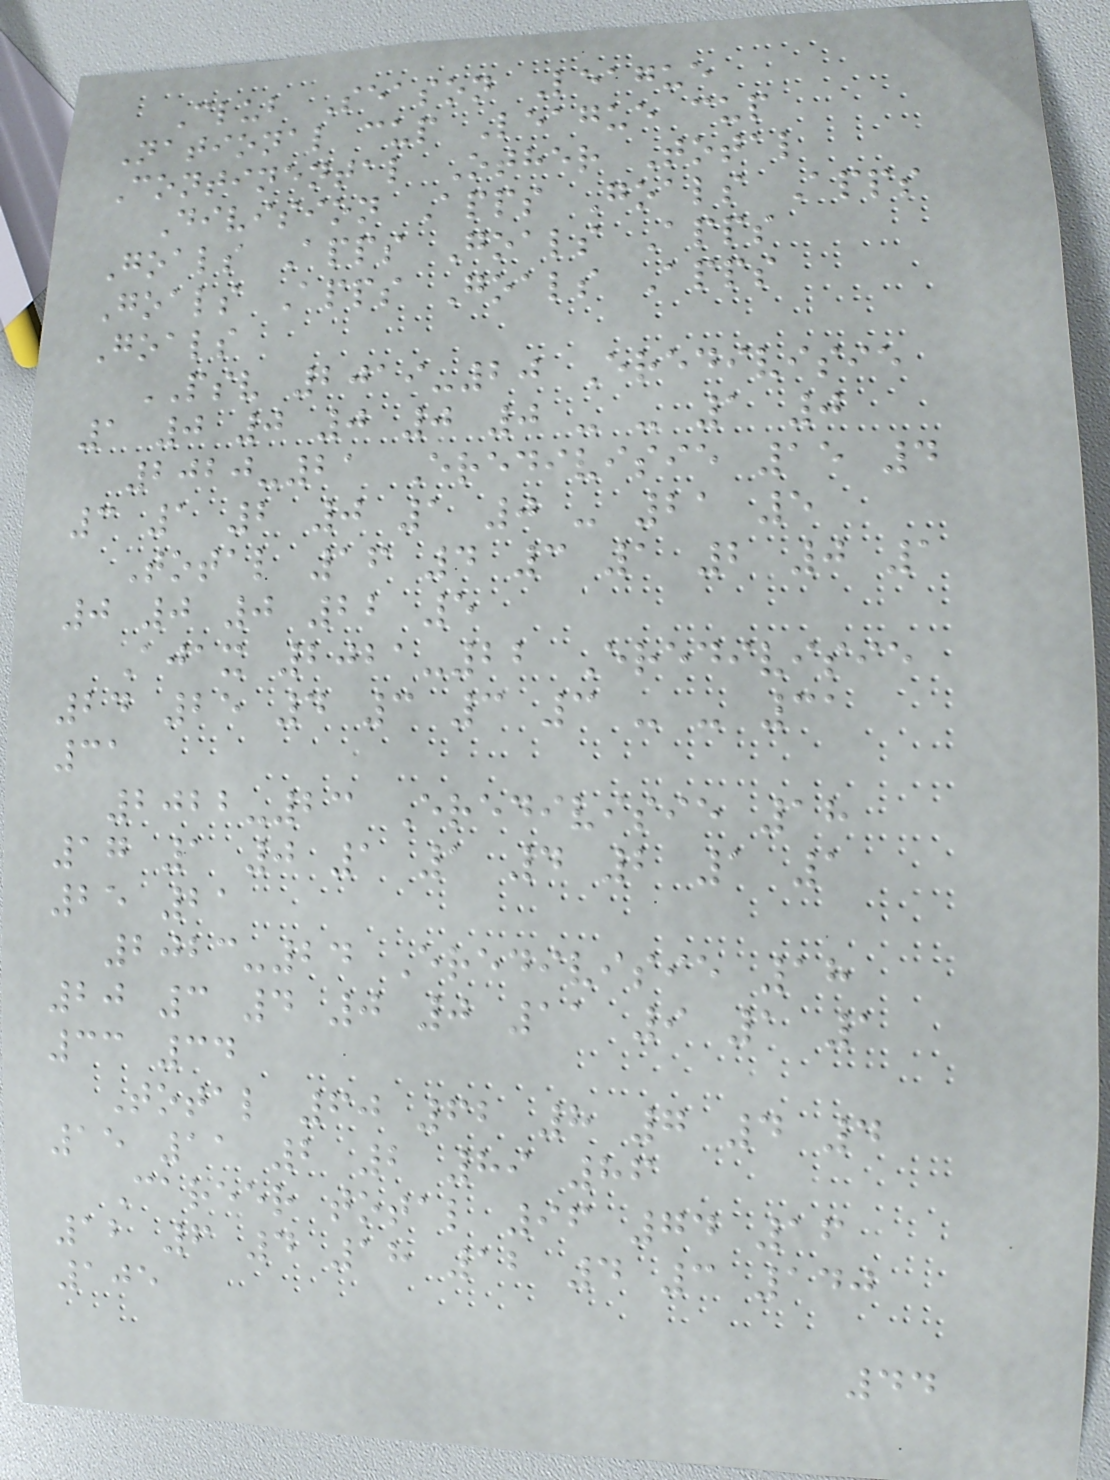Club Season League
National cup League cup
Continental Other Total
Division Apps Goals Apps
Goals Apps Goals Apps
Goals Apps Goals Apps
Goals
PSV 2019-20 Eredivisie
1 0 0 0 0 0 - - 1 0
2020-21 Eredivisie 15 4
3 1 2 0 1 0 - 21 5
Total 16 4 3 1 2 0 1
0 0 0 22 5
Ajax 2021-22 Eredivisie
24 25 4 3 3 3 - - 31
31
2022-23 Eredivisie 18
17 1 0 1 1 4 2 1 1
25 21
2023-24 Eredivisie 18
20 3 4 0 0 11 9 1 1
33 34
Total 60 62 8 7 4 4
15 11 2 2 89 86
Career total 96 74 16
12 6 4 18 12 4 3 140
105
44
